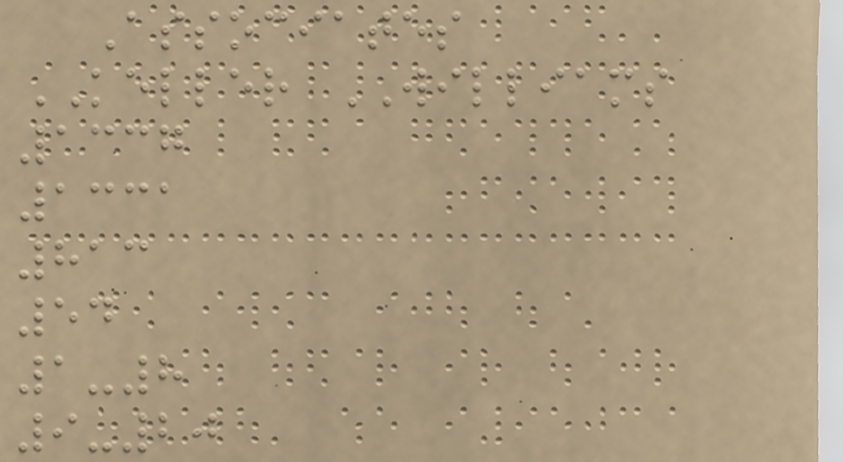Associates
KELLER WILLIAMS
1337
1331
813
54
1-8
9-20
